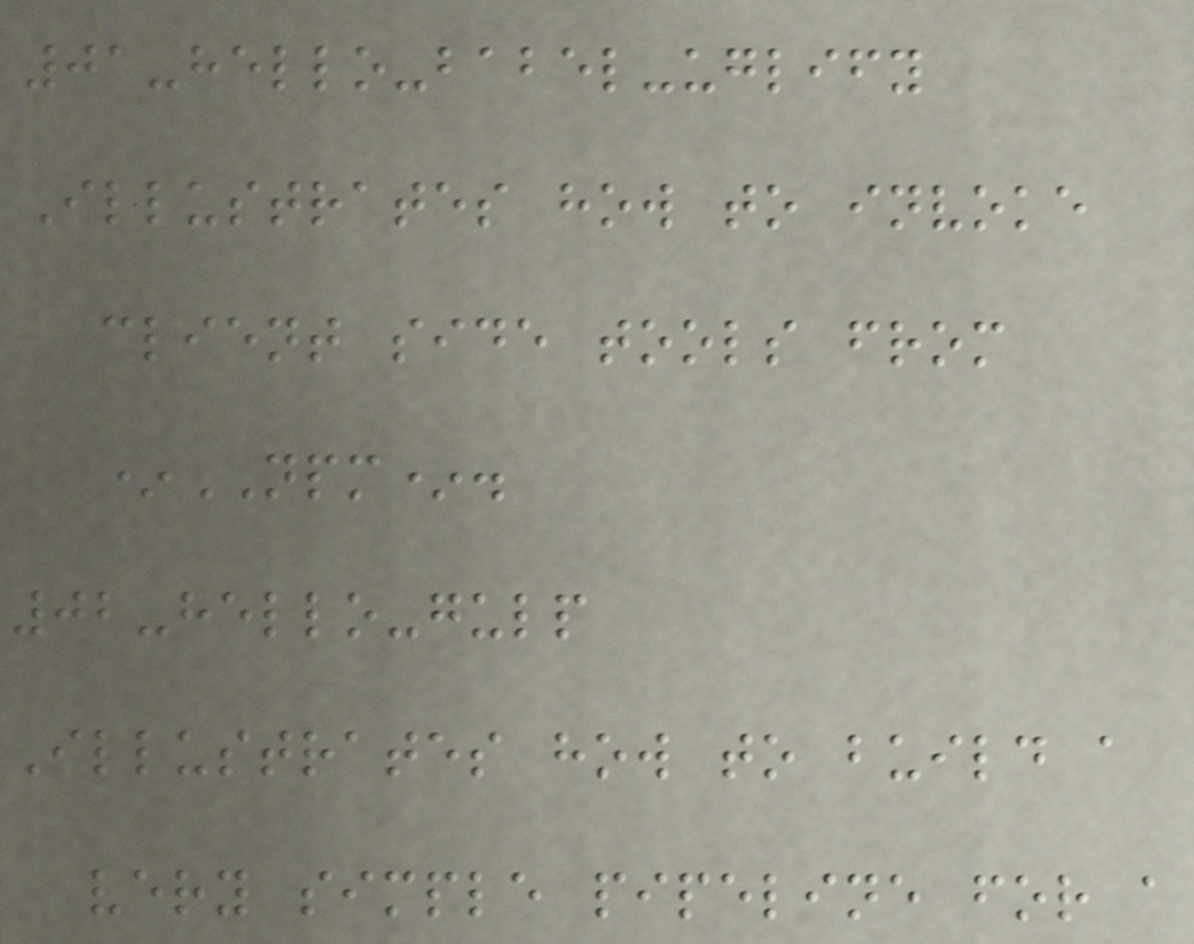01-hello-babel-uglify
Illustrates how to invoke
client side tools from
*NPM*.
02-hello-gulp
Illustrates how to build a
very simple pipeline for a
